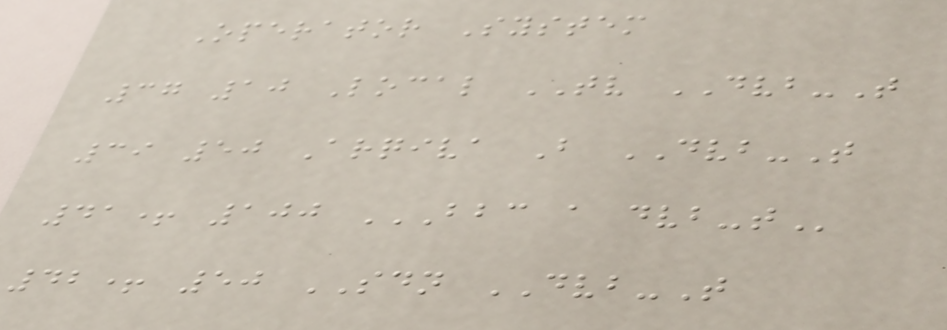Operator System
37 10 Local TV DVB-T
39 50 Arqiva B DVB-T
41+ 100 BBC A DVB-T
42+ 50 SDN DVB-T
